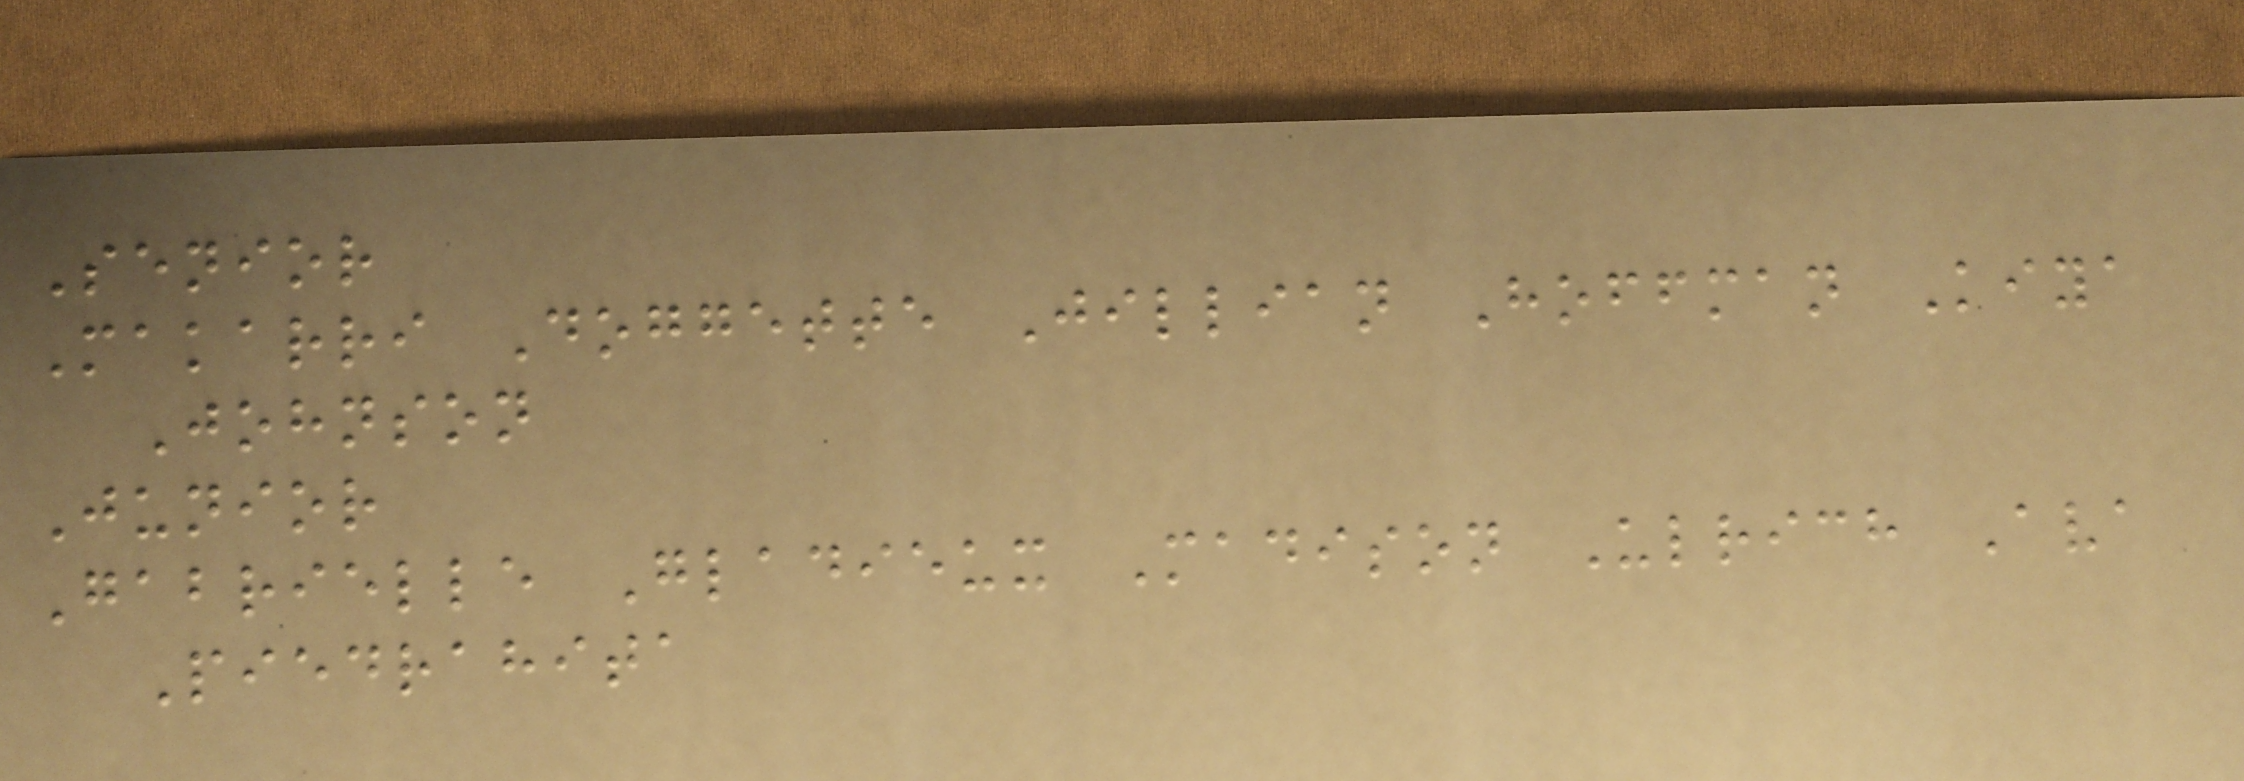Senior
Makarri Doggette Jillian Hoffman Kiya
Johnson
Junior
Gabrielle Gladieux Madison Ulrich Ava
Piedrahita
